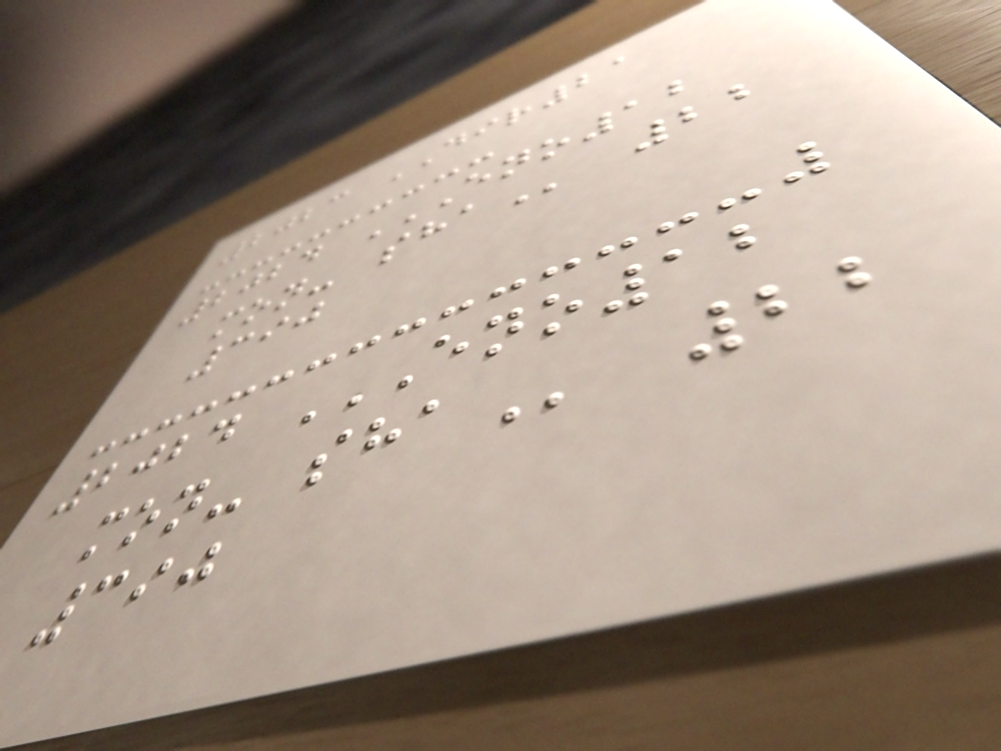2023 DIR21
2024 ENO12
MON- SHA 22
390
2024 ENO12
MON- SHA 22
390
